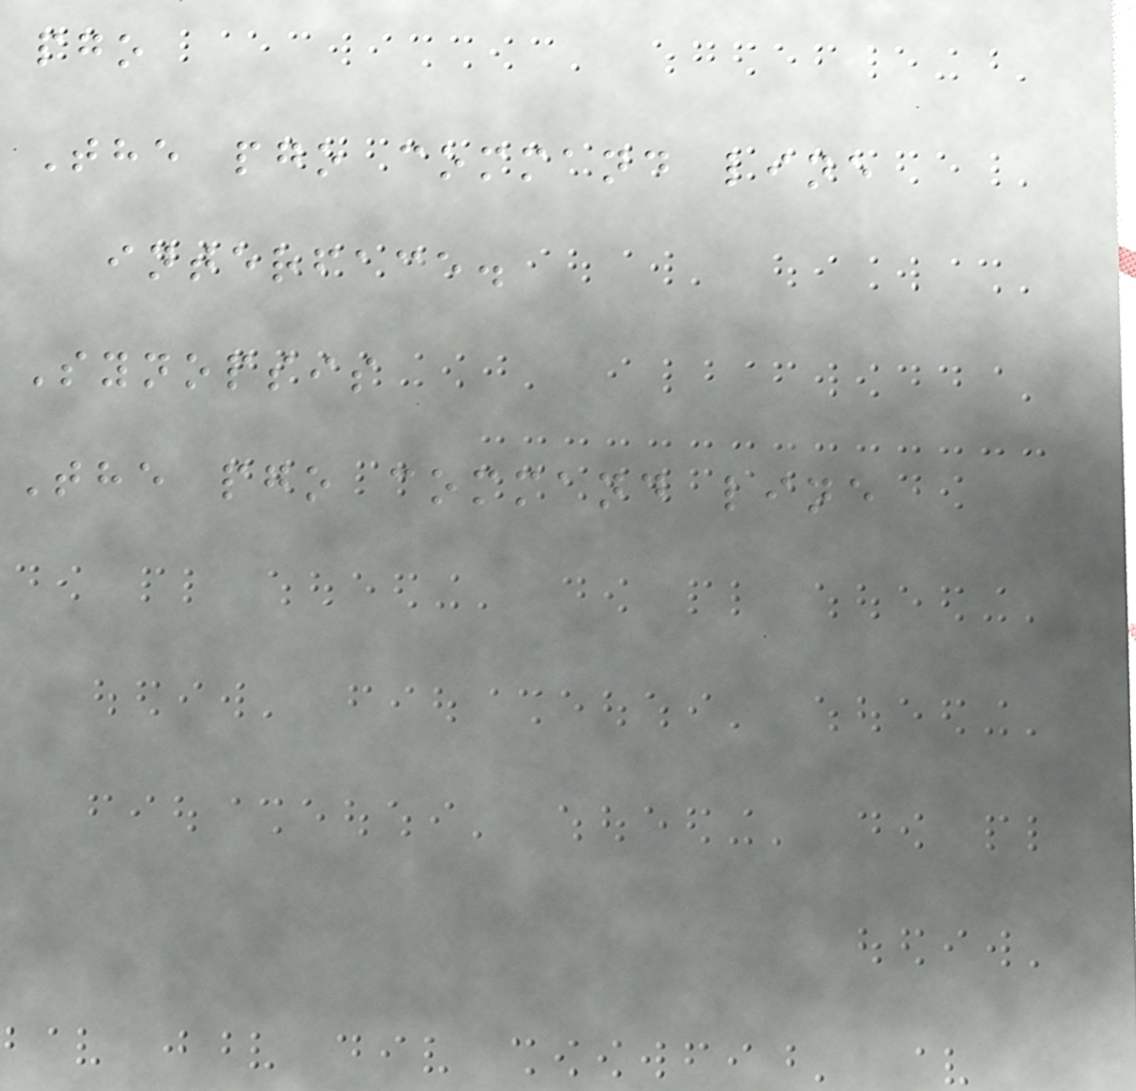pgo
The pgo command line
interface.
Synopsis
The pgo command line
